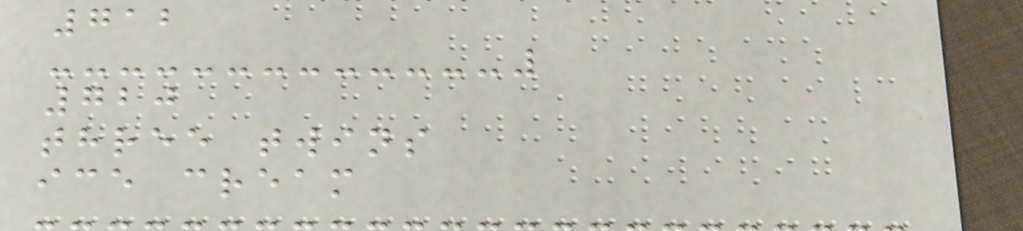712
720
three twins
ice cream
